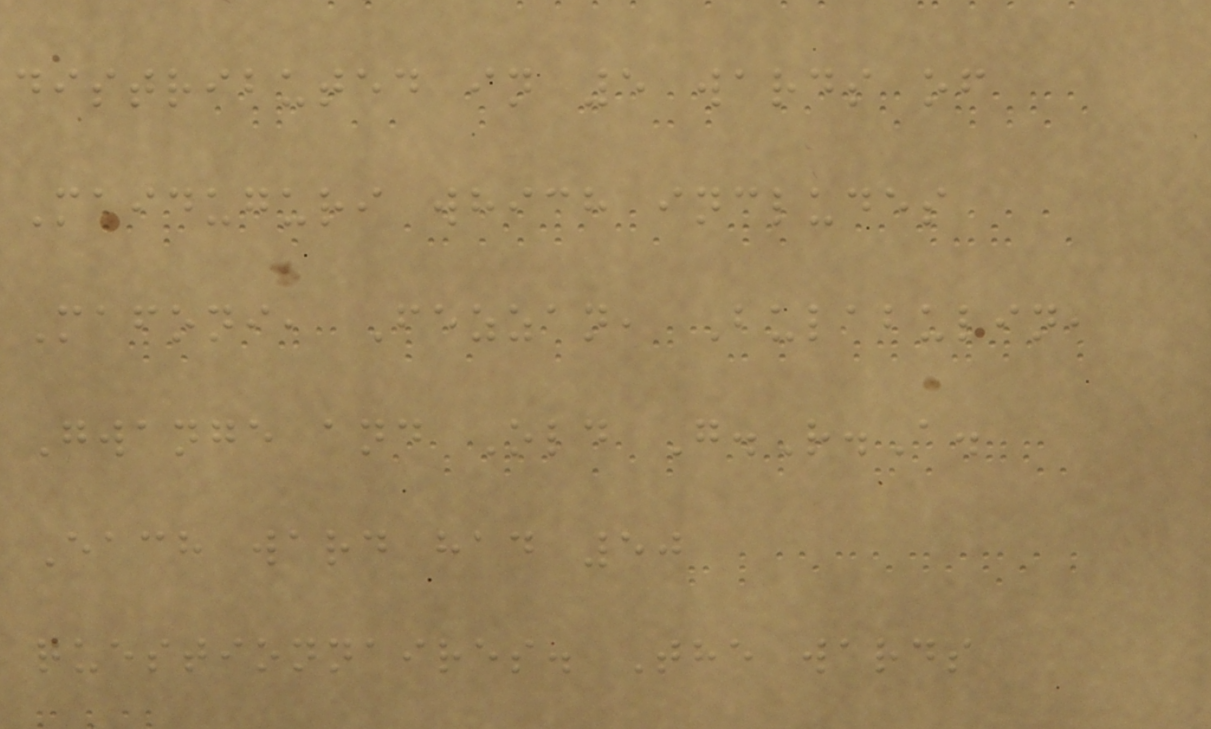distributed in 5 wards of
Maiduguri which includes
Mafoni, Fezzan, Bulabulin,
Gwange and Old G.R.A.
Each ward had 50
questionnaires. The wards
